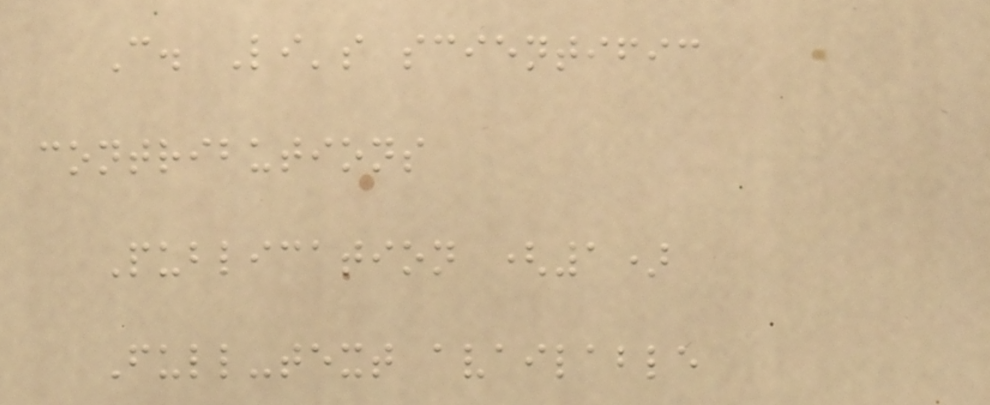C. Li's scientific
contributions
Publication (1)
Full-text available
